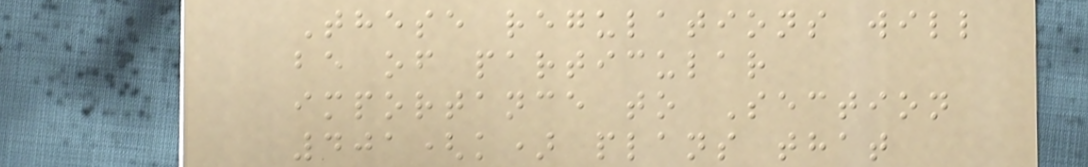These regulations will
be of particular
importance to Section
401(k) plans that
